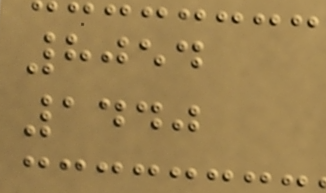8054
1440
